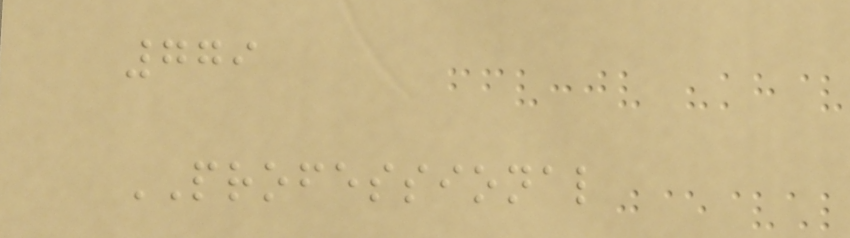779
PROFESSIONAL
